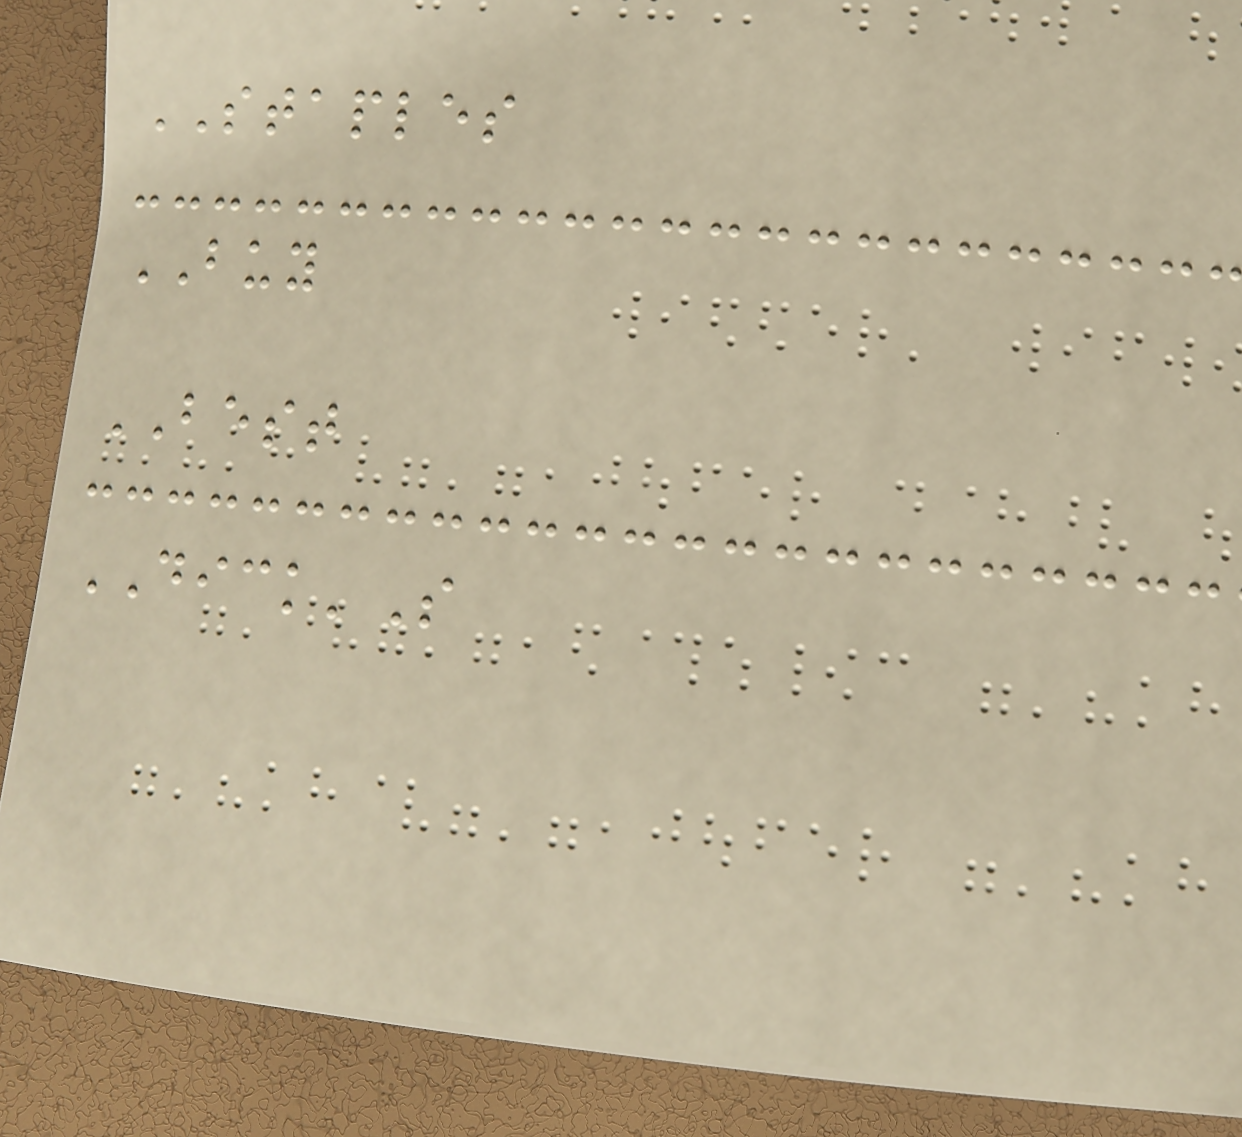STAPLES
BUY
BEST
DICK'S
